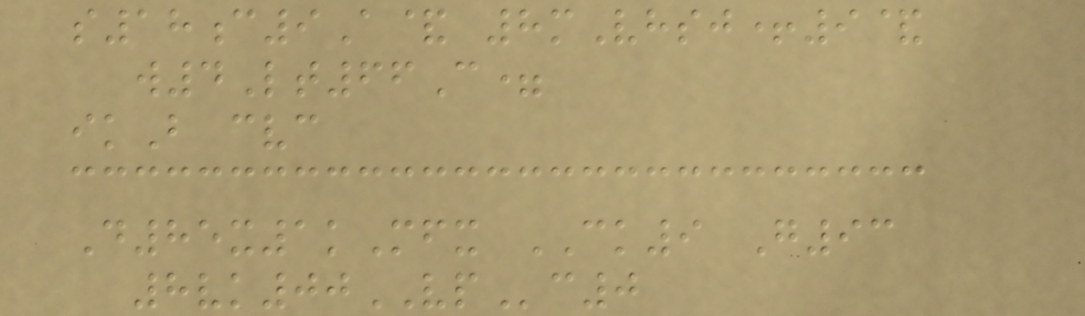s18c9A& 8mVhsj+9&
w4Lt66C=
ikB cvc
D85x1kMfx CK9 G93
8vk00VPc0
